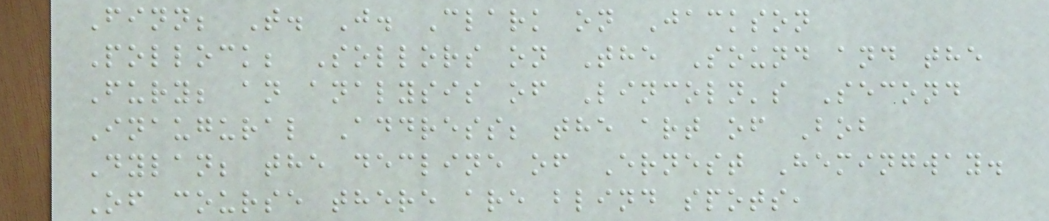Finn; T. J. Clark on Jackson
Pollock; Sollors on The Sound and the
Fury; an analysis of Lincoln's Second
Inaugural Address; the art of Bob
Dylan; the decline of Ernest Hemingway.
Of course there are blind spots,
